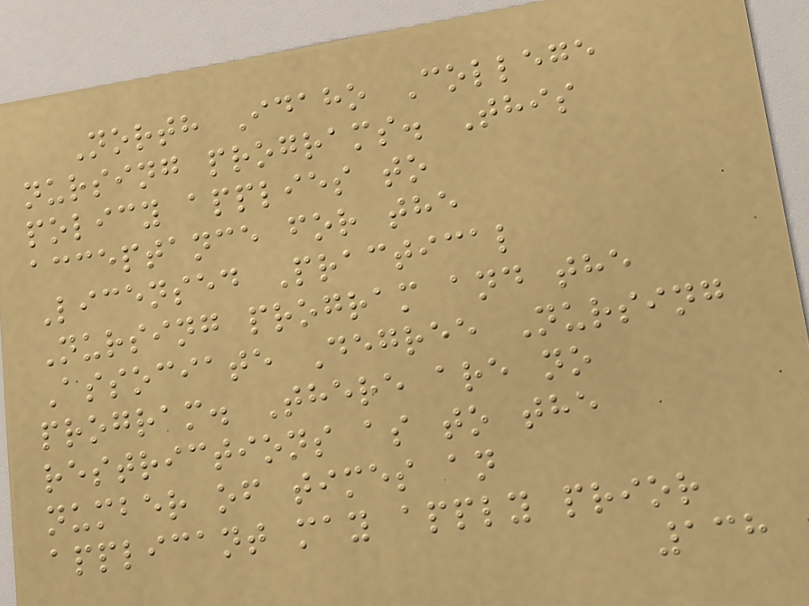North Idaho College
nursing programs. This
policy applies to
acceptance for the
Licensed Practical
Nursing program and the
Associate Degree Nursing
program. There are no
restrictions as to the
number of times an
applicant may apply prior
138
